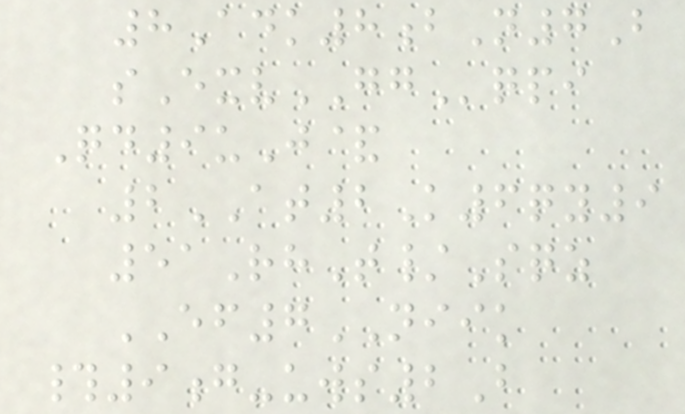8Adk8bN7B
sExvGGqpi
Qd9uJ&
2AT2K6qy9
51RhT/Sqz
EF7NIIK
#9g-uws2B
